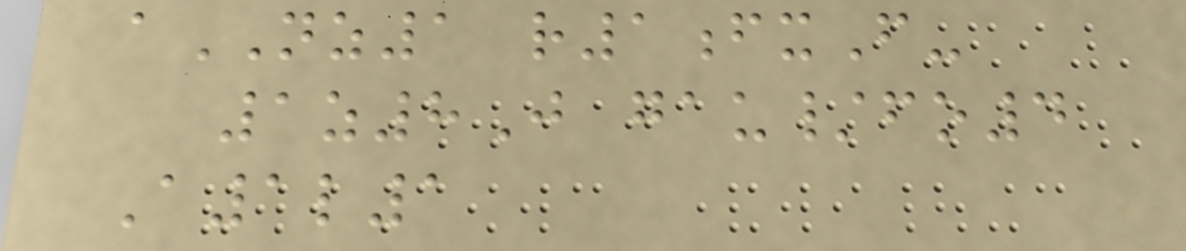aNZ1 r1fxF-
1z8J gau/fo4
A1l1
